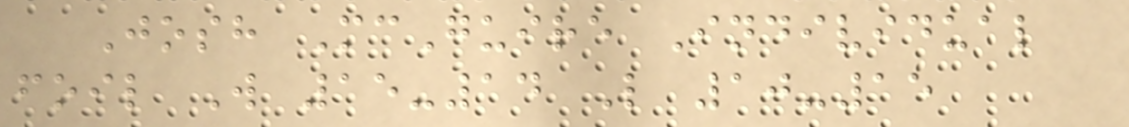Josh McGuire Individual
foil W 15-14 L 10-15
